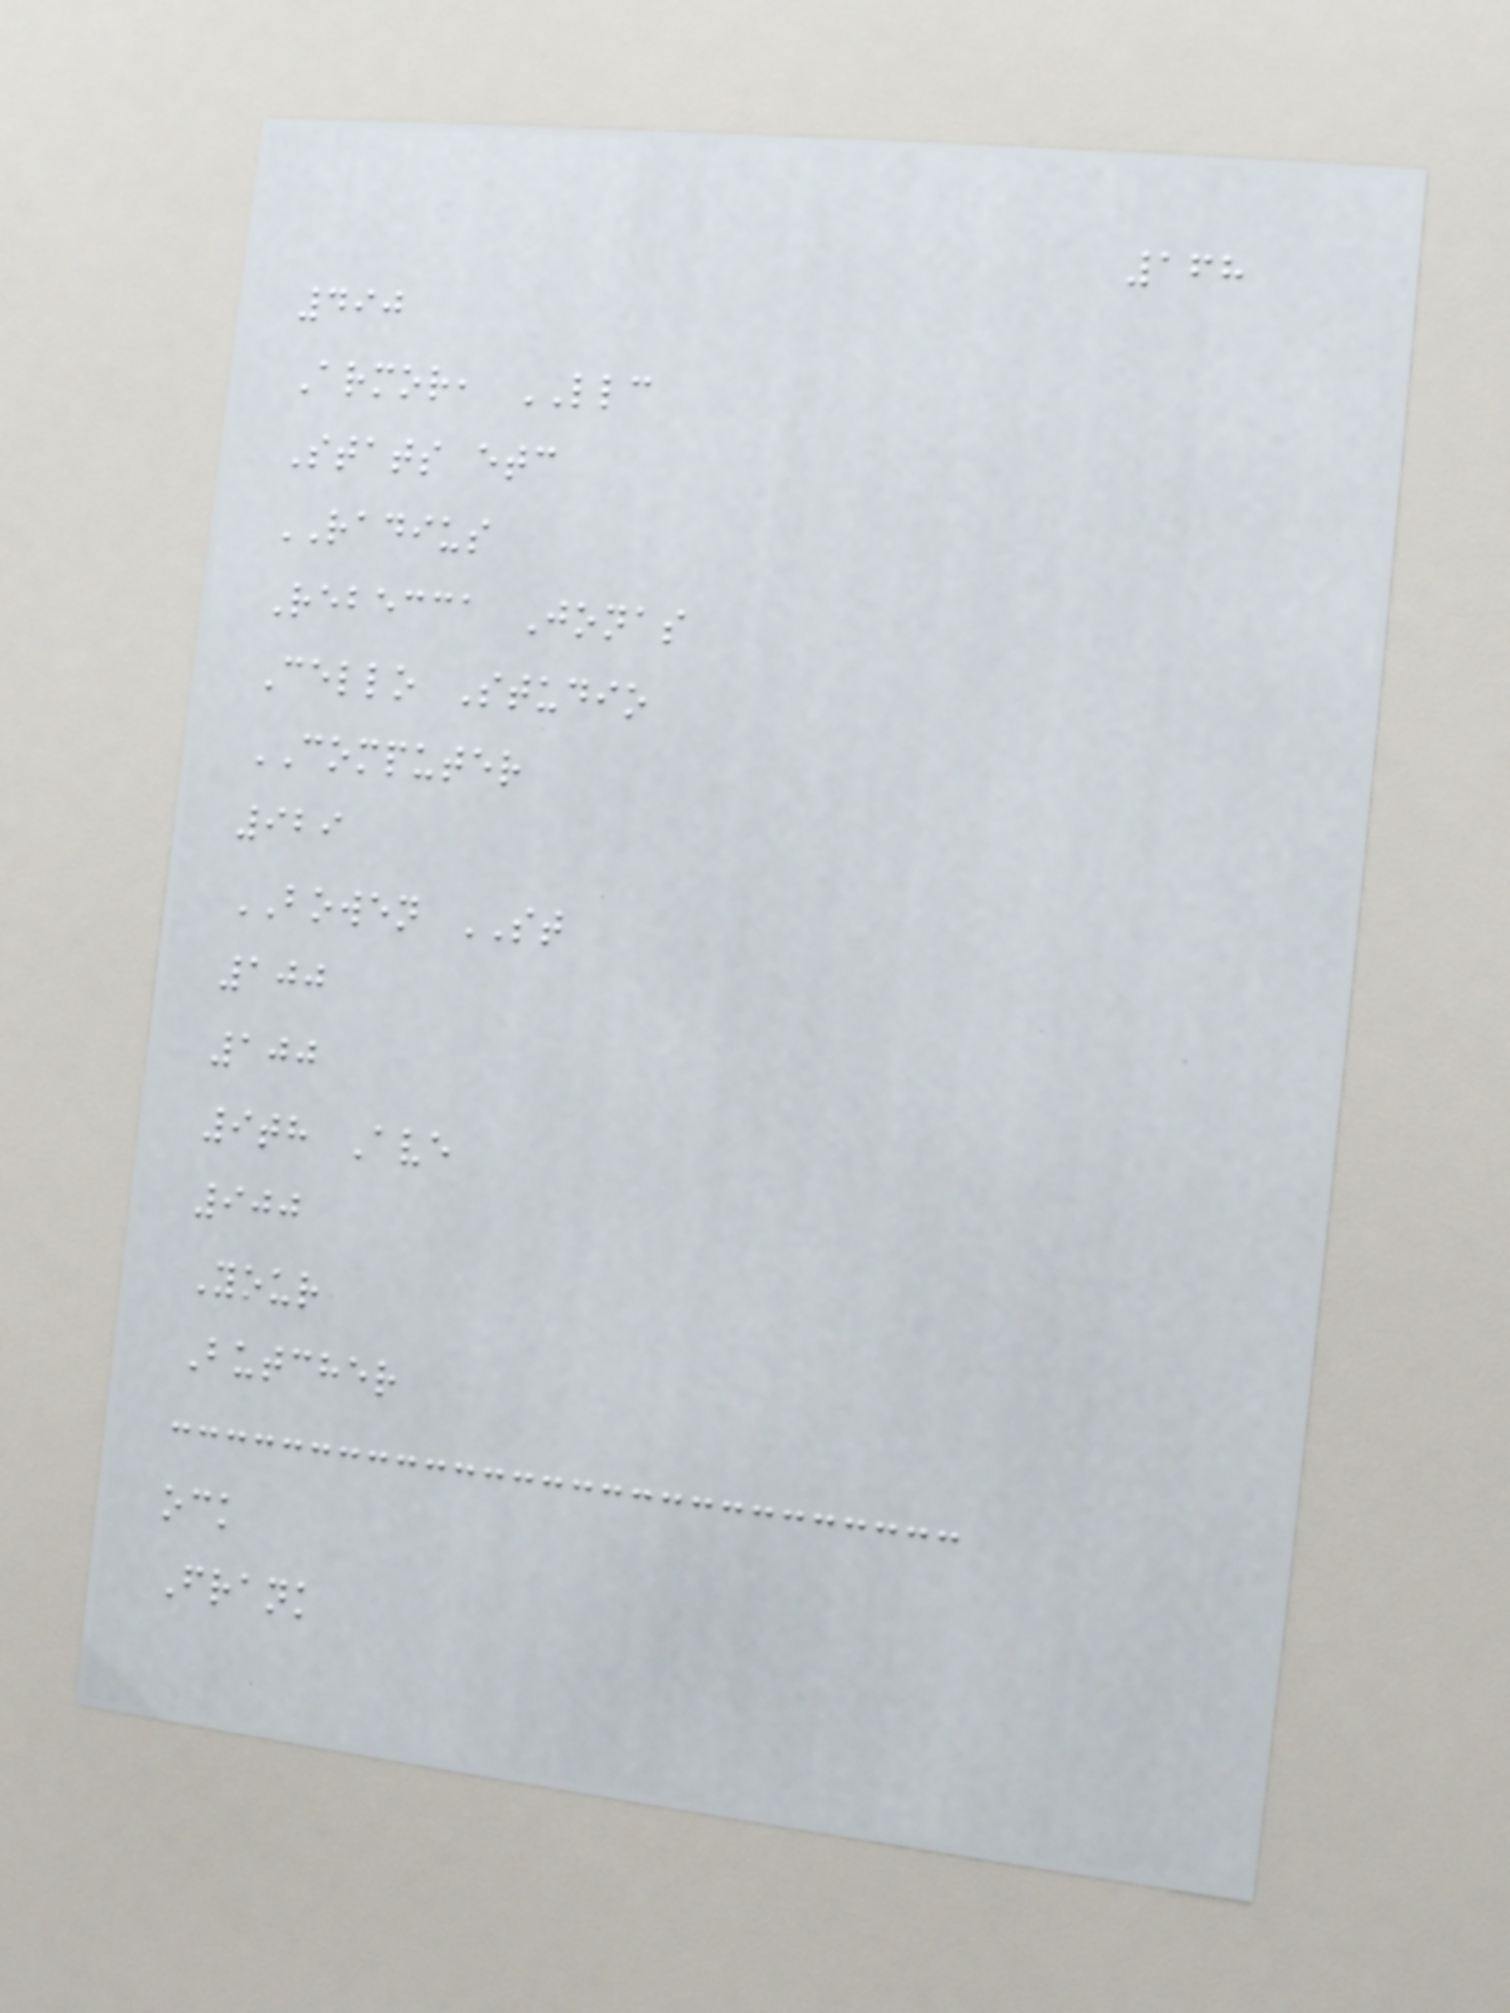168
490
Armor, LLC
Stats etc
RADIUS
Rebecca Jonas
Cello Studio
COMPUTER
929
BOWEN ST
100
100
9th Ave
900
Your
Butcher
ock
Frank
